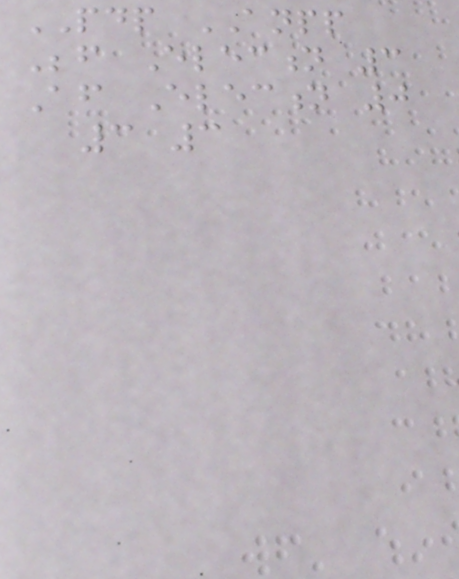PDP ANPP
Before Election 3
After Election 0
3 3
